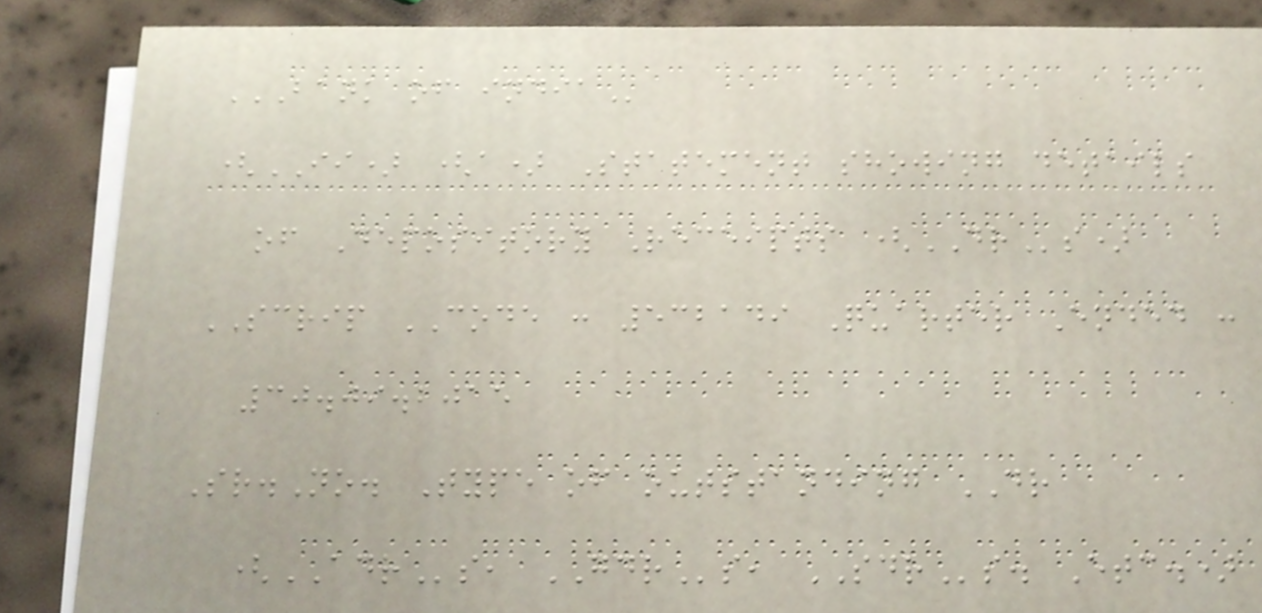BANK OF INDIA
(II) (a) Statement showing details
of Depository Receipts (DRs)
SCRIP CODE : 532149 Quarter Ended :
30.09.2015
Sr.No. Type of outstanding DR
(ADRs, GDRs, SDRs. Etc.)
